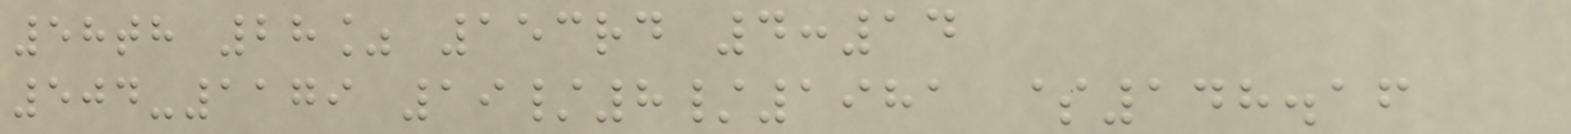58th 28% 153rd 4:14
504-1179 19/8/1981 $148.16
